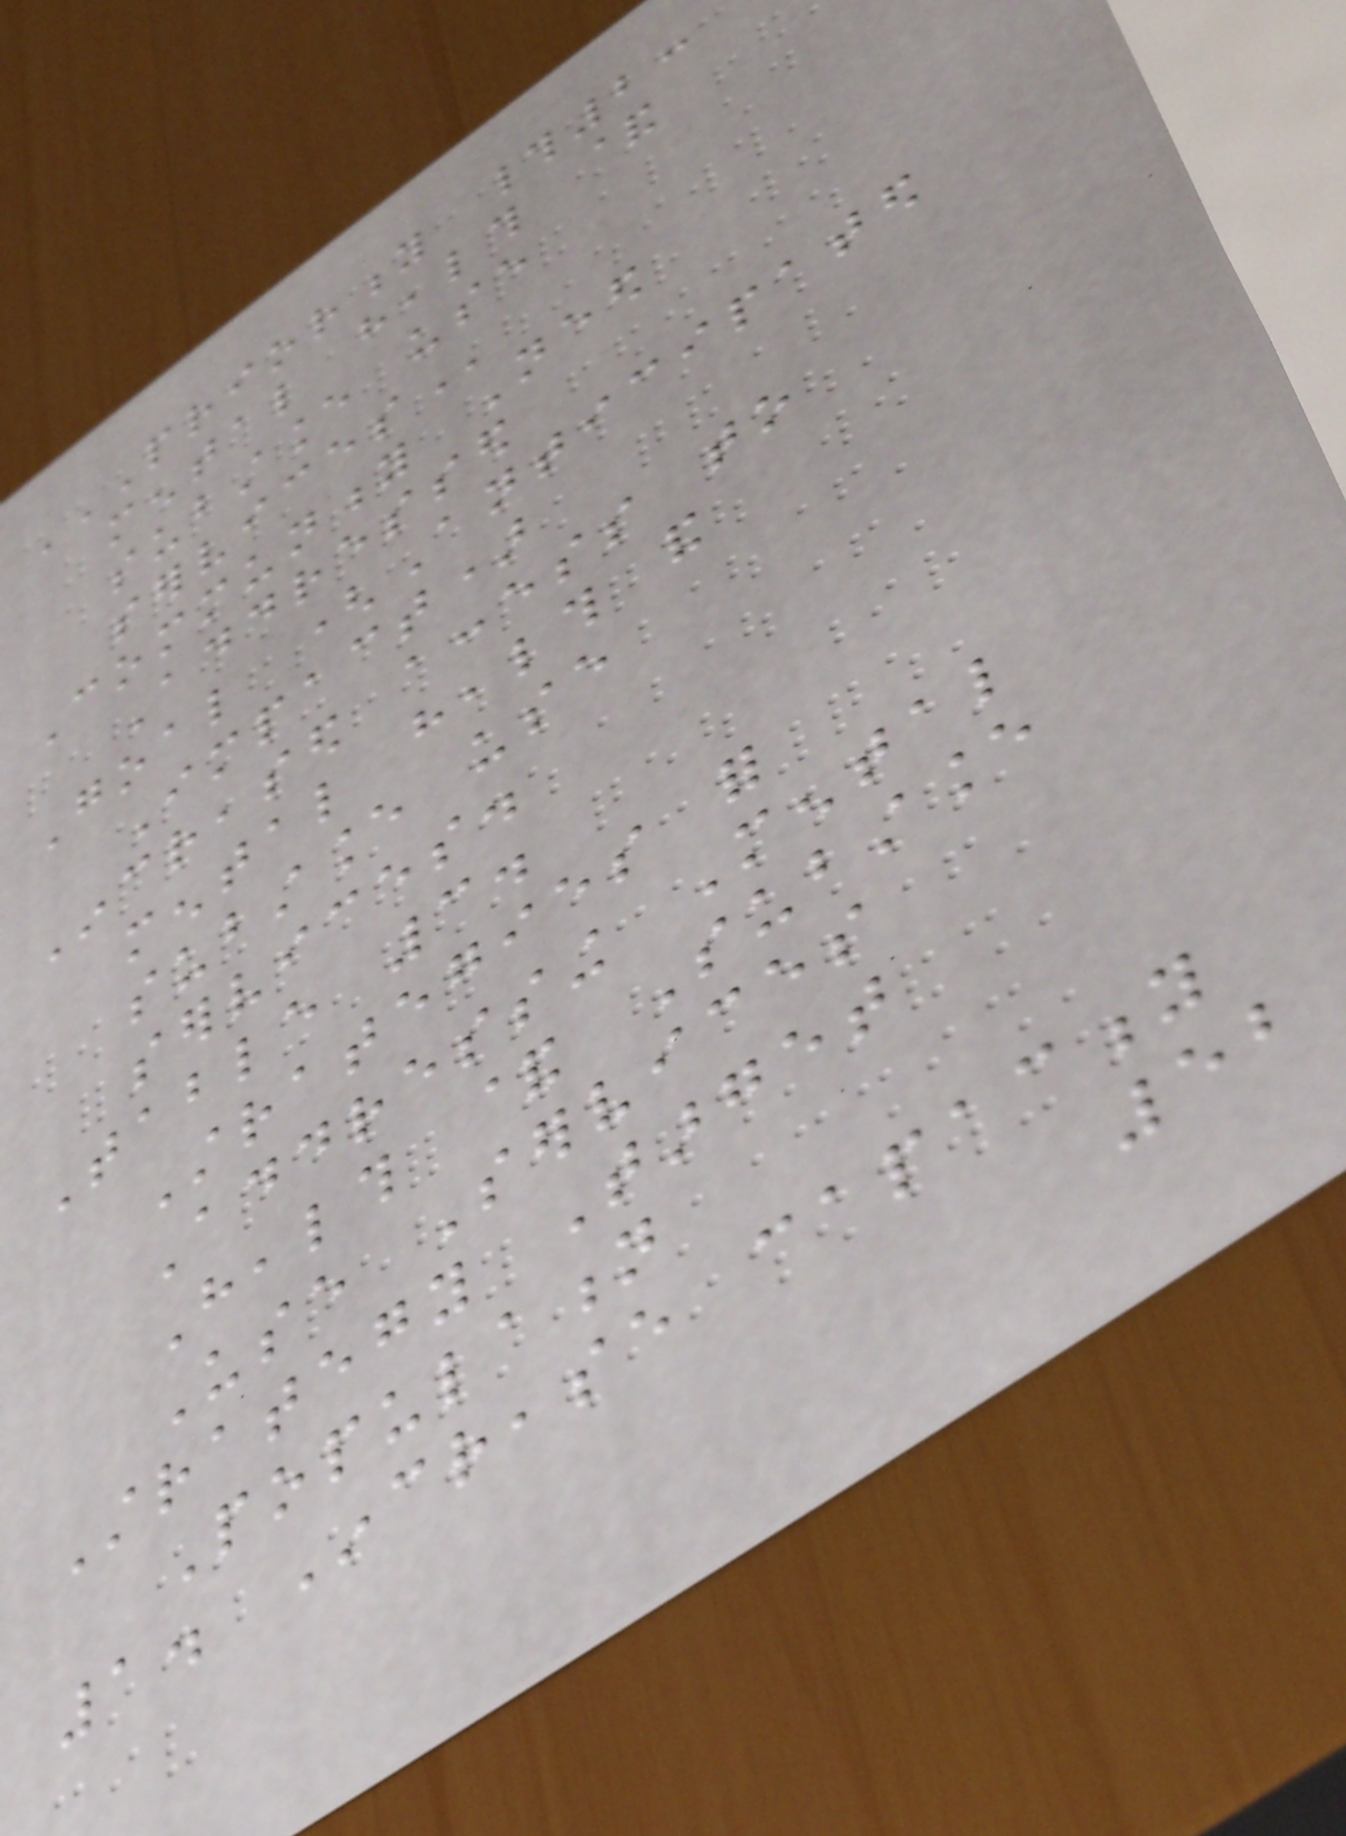PRIORITY #2:
MENTAL HEALTH &
SUBSTANCE USE
SERVICES
Community Need
Addressed
Goal (Anticipated
Impact)
Increased access to
mental health and
substance use
services.
Table 3.
Strategies for
Addressing Mental
Health & Substance
Use Services
Strategy Target
Population
1. Increase capacity
52
